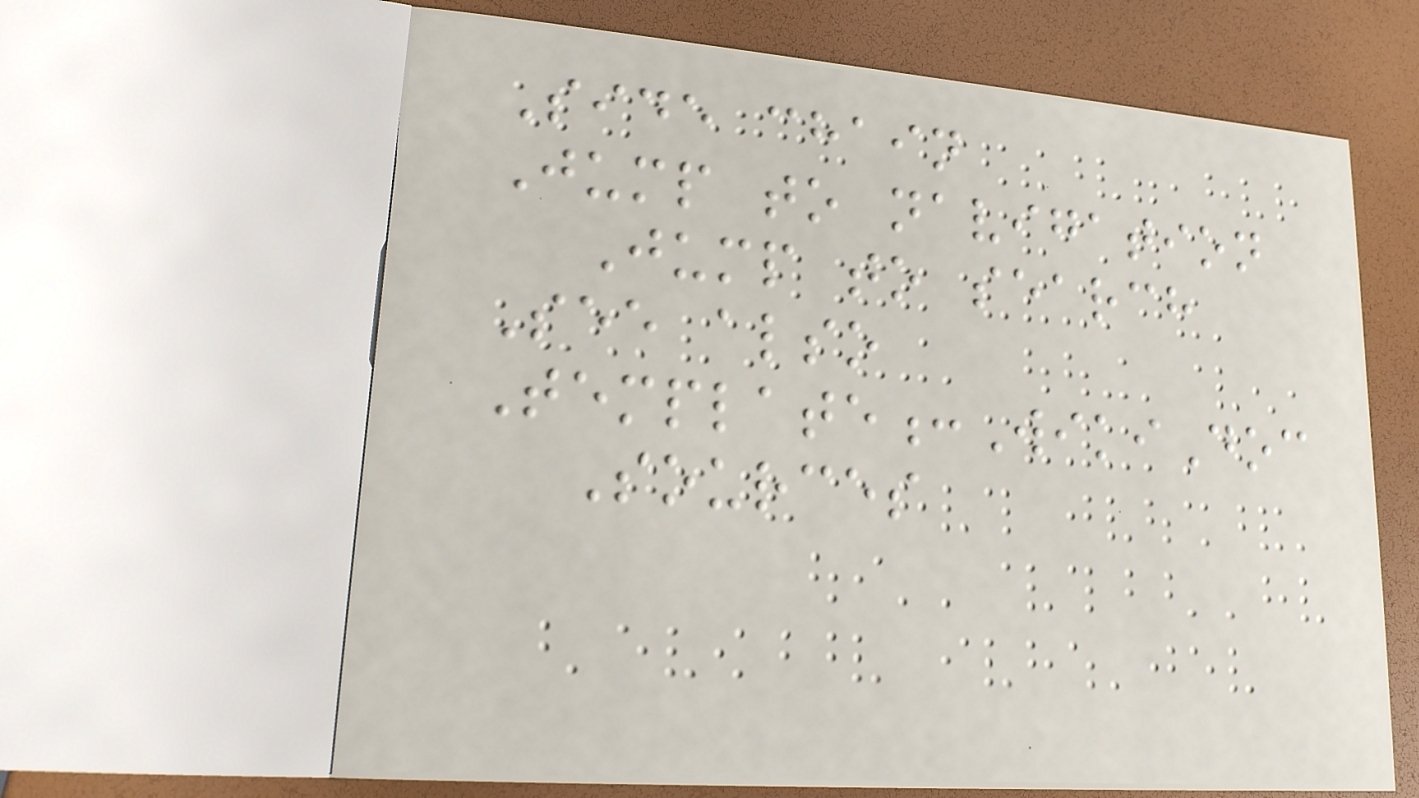Side chain
Jump to navigation
Jump to search
See also
Template:WikiDoc
Sources
